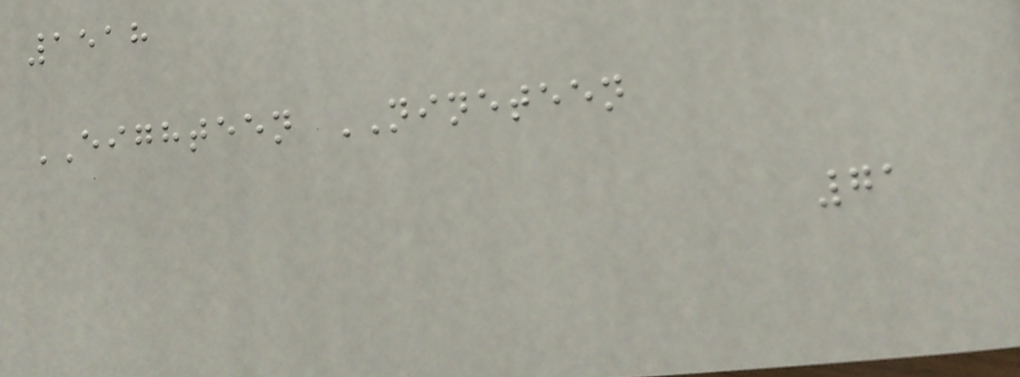1518
EIGHTEEN NINETEEN
71
